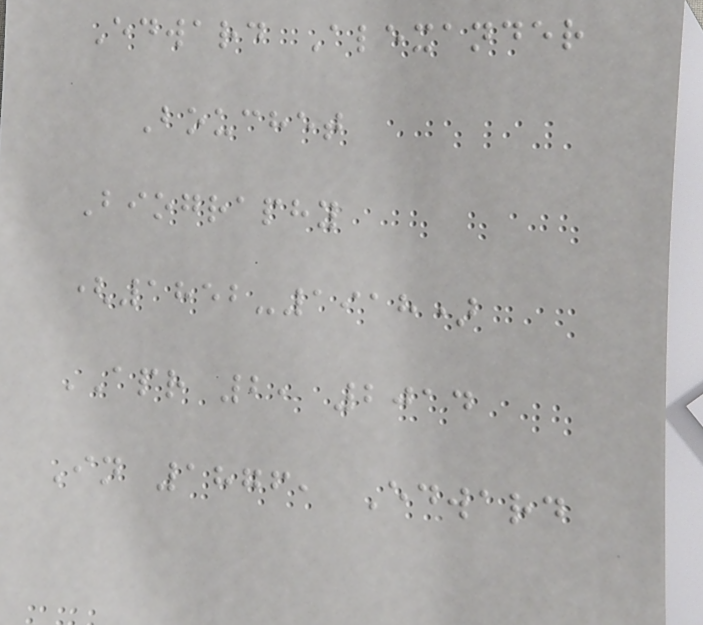Edward Alexander
Bouchet
Biography
(1852-1918)
APR 2, 2014
In 1876, Edward
